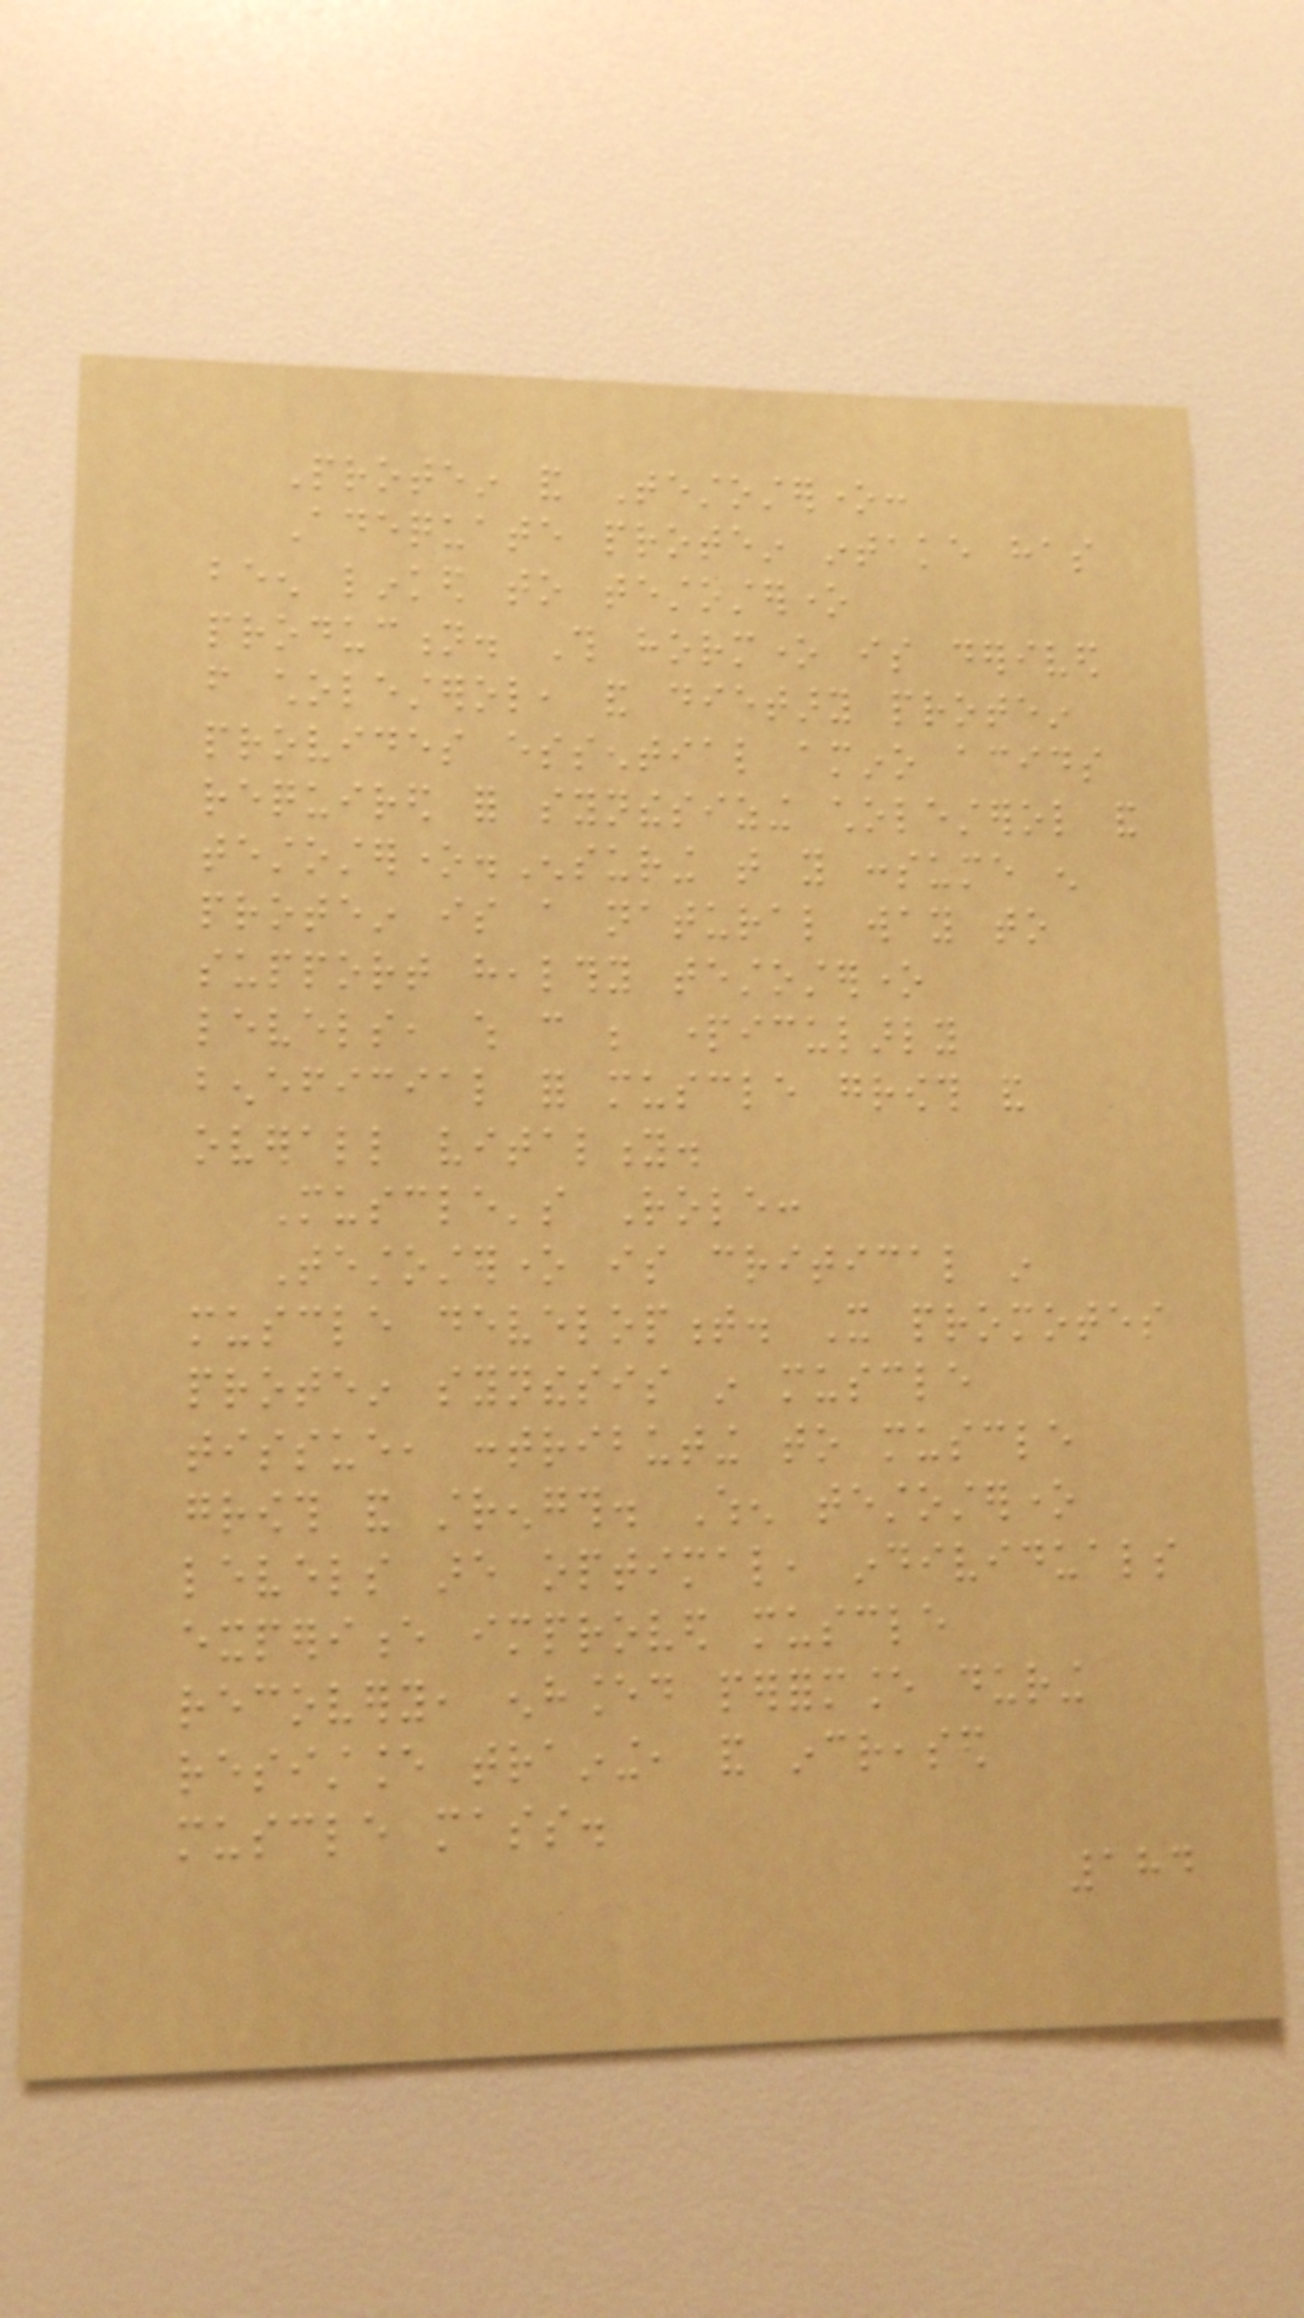Protein and Testosterone:
Adequate protein intake has
been linked to testosterone
production. This hormone is derived
from cholesterol, and dietary protein
provides essential amino acids
required for synthesizing cholesterol and
testosterone.Ensuring that you consume enough
protein is a natural way to
support healthy testosterone
levels, which can be particularly
beneficial for muscle growth and
overall vitality.
Muscle's Role:
Testosterone is critical in
muscle development. It promotes
protein synthesis in muscle
tissue, contributing to muscle
growth and strength. When testosterone
levels are optimal, individuals
experience improved muscle
recovery, enhanced performance during
resistance training, and increased
muscle mass.
184
